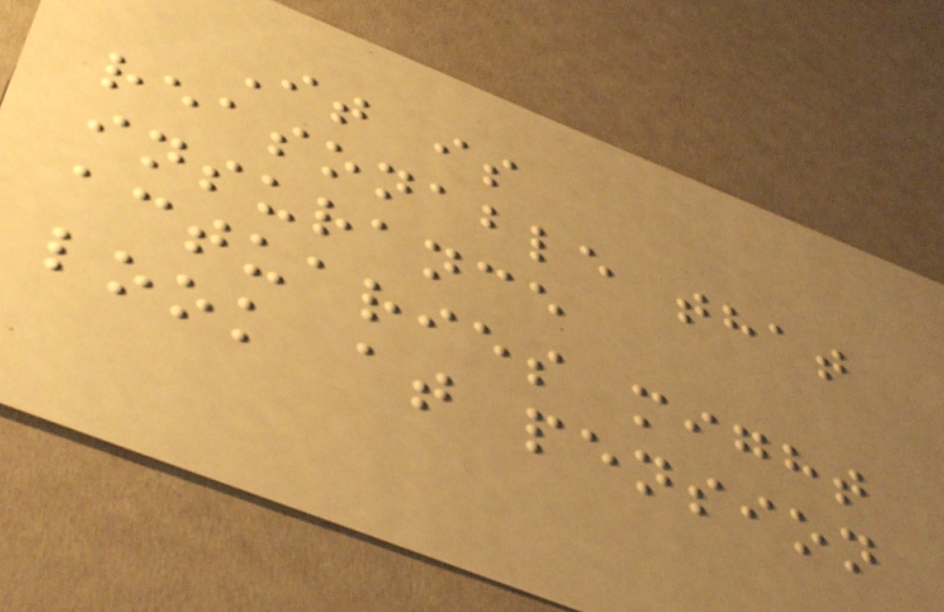It is
reasonable that
insurance
actuaries might
look at pension
